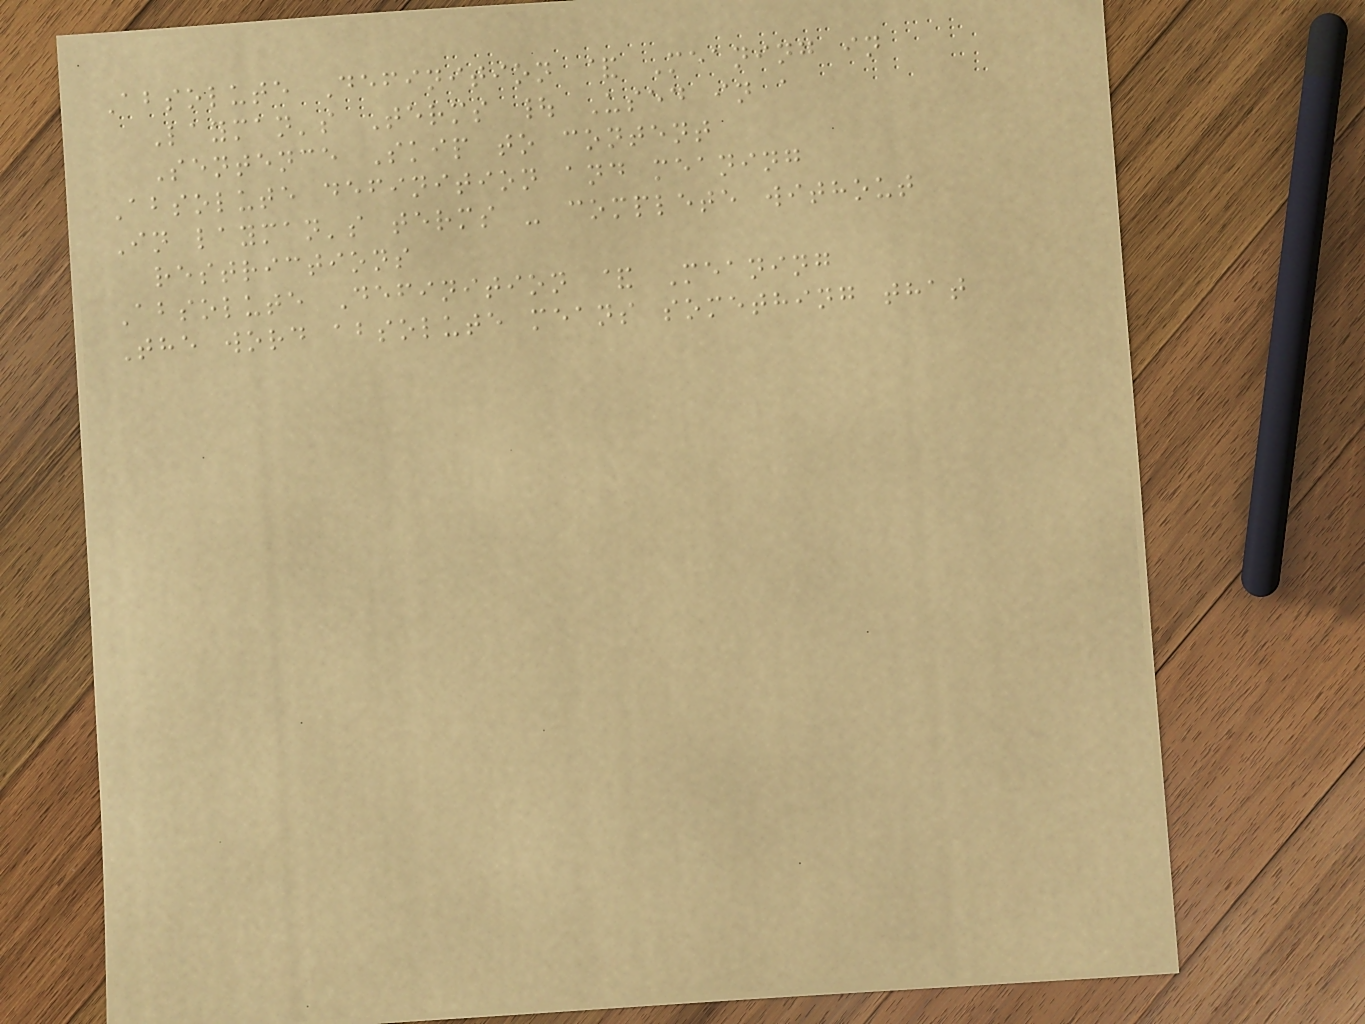Absolute Definition & Meaning in
Layman's Terms | Used in a
Sentence Skip to content
Absolute definition and meaning
In layman's terms - complete without
restrictions
Absolute Definition & Meaning
The word absolute means something that
